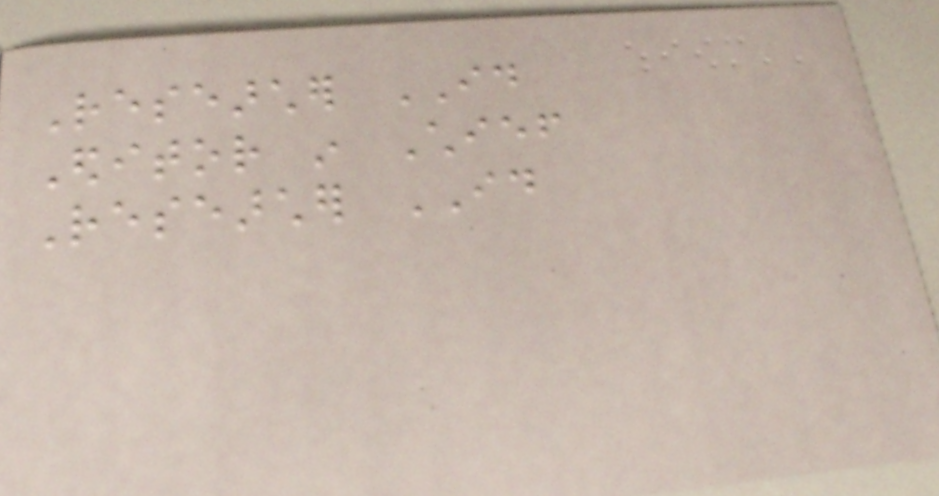Researcher ID
Editor in Chief
Researcher ID
